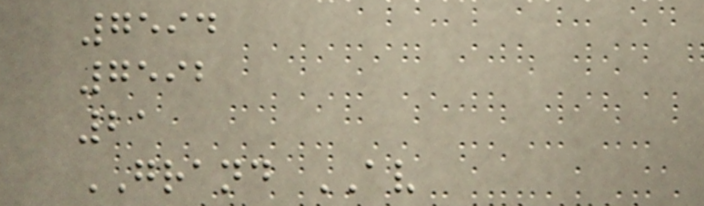7594
7592
21
GRAND AV
